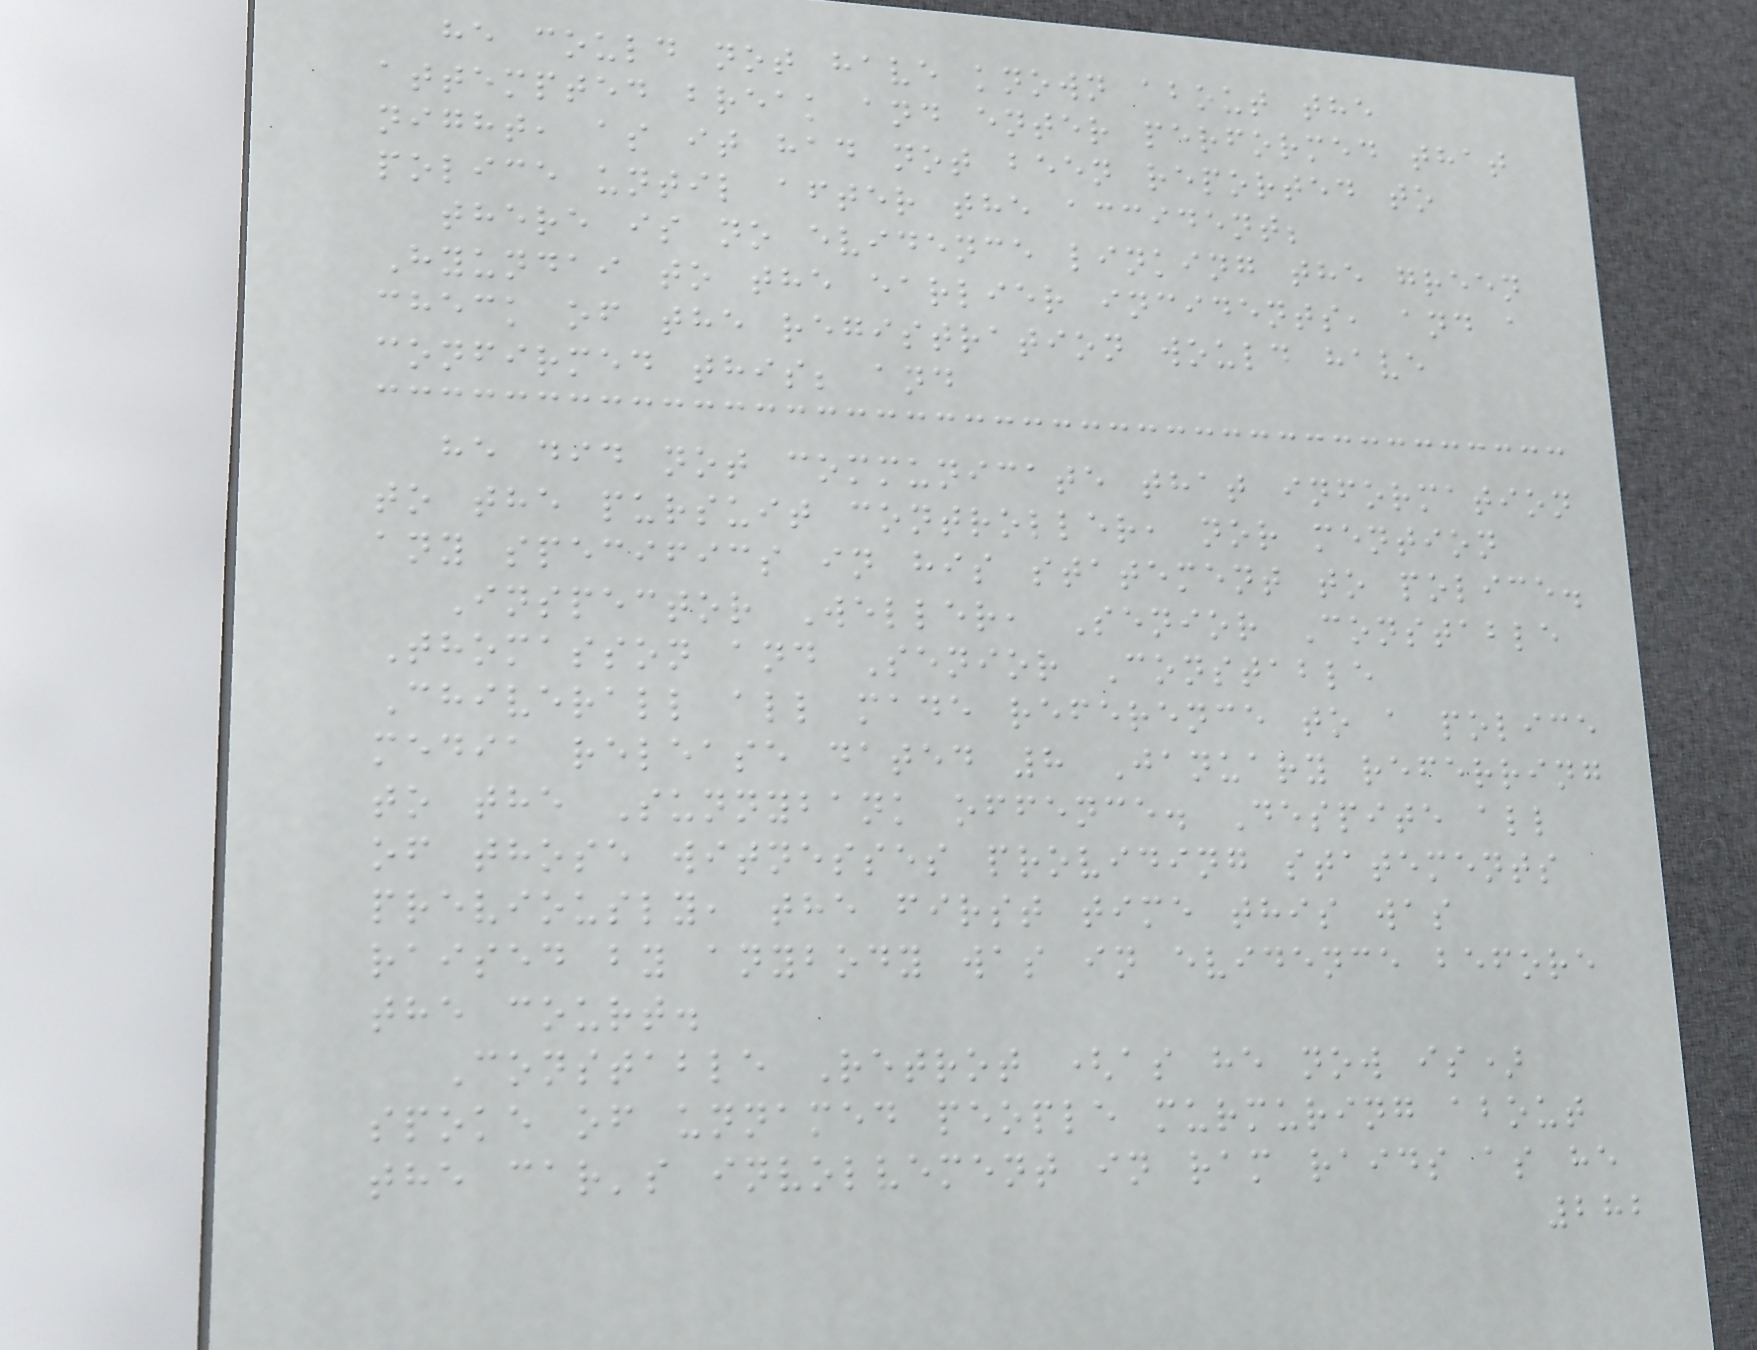he could not have known about the
attempted break and enter performed that
night, as it had not been reported to
police until after the accident;
there is no evidence linking the green
Hyundai to the earlier incidents, and a
check of the registration would have
confirmed this; and
he did not communicate that information
to the pursuit controller, nor mention
any specifics in his statement to police.
Inspector Weller, Senior Constable
Thomasson and Senior Constable
Chiverall all made reference to a police
media release dated 8 January referring
to the Sunnybank offence. Despite all
of those witnesses providing statements
previously, the first time this was
raised by anybody was in evidence before
the court.
Constable Retrot (as he now is)
spoke of unnamed people murmuring about
the car's involvement in ram raids as he
282
